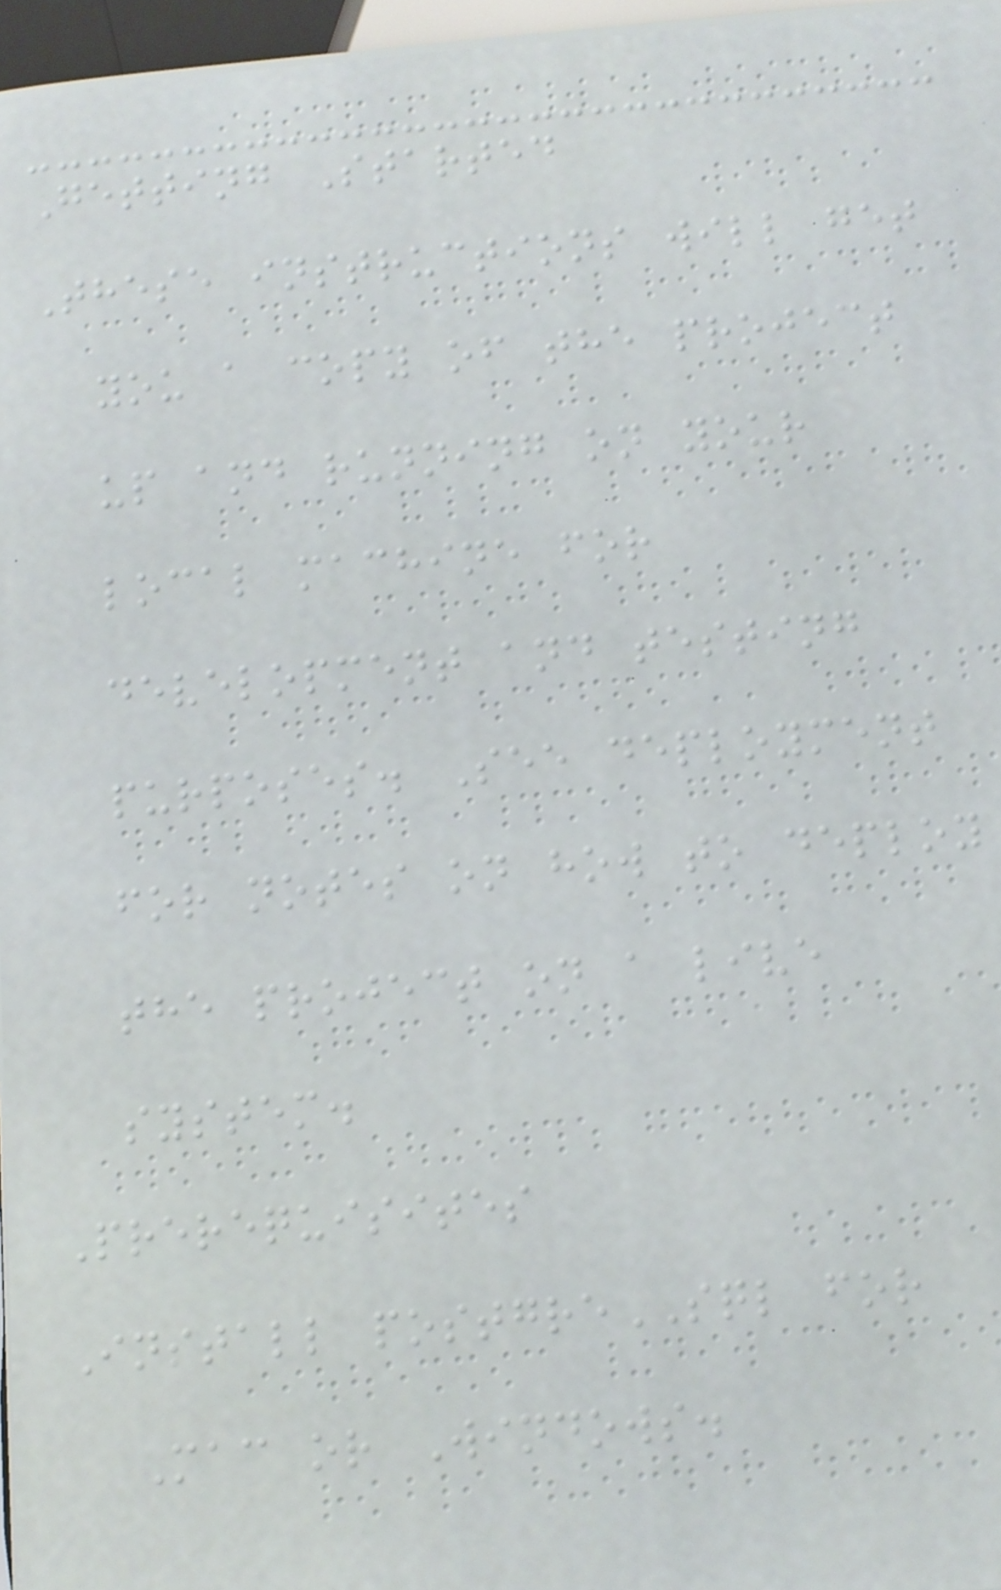Getting Started
These instructions will get
you a copy of the project
up and running on your
local machine for
development and testing
purposes. See deployment
for notes on how to deploy
the project on a live
system.
Prerequisites
Install postgreSQL for
Mac or Windows.
